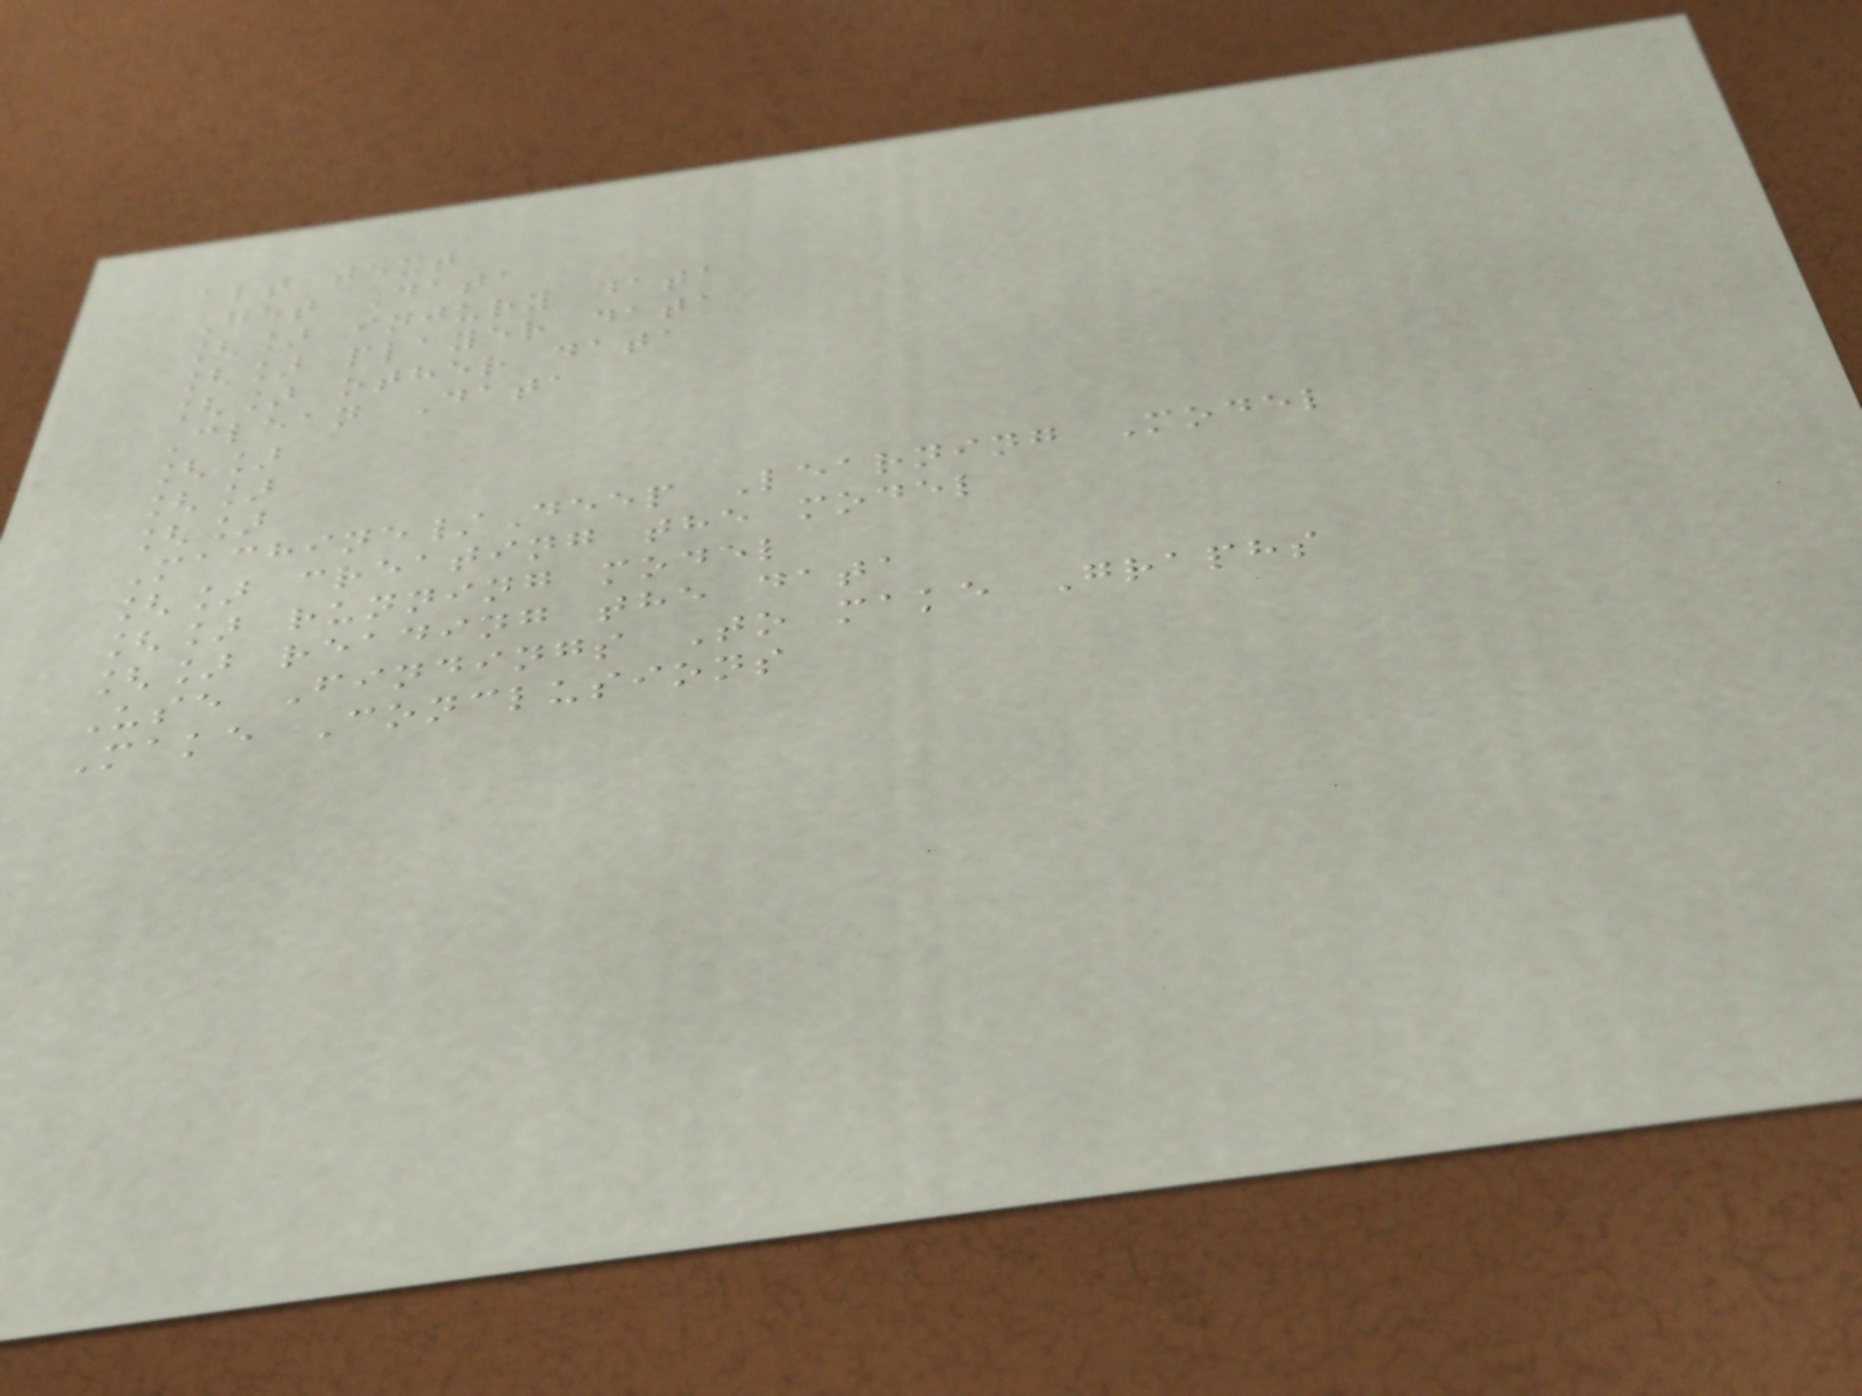alt text
Get Data
[] injury data
[] player data
[] other data
Clean Data
[]
[]
[]
Machine/Deep Learning Model
[] creating the model
[] running model
[] reading the data
Use Findings To make Graphs
Make Conclusions
